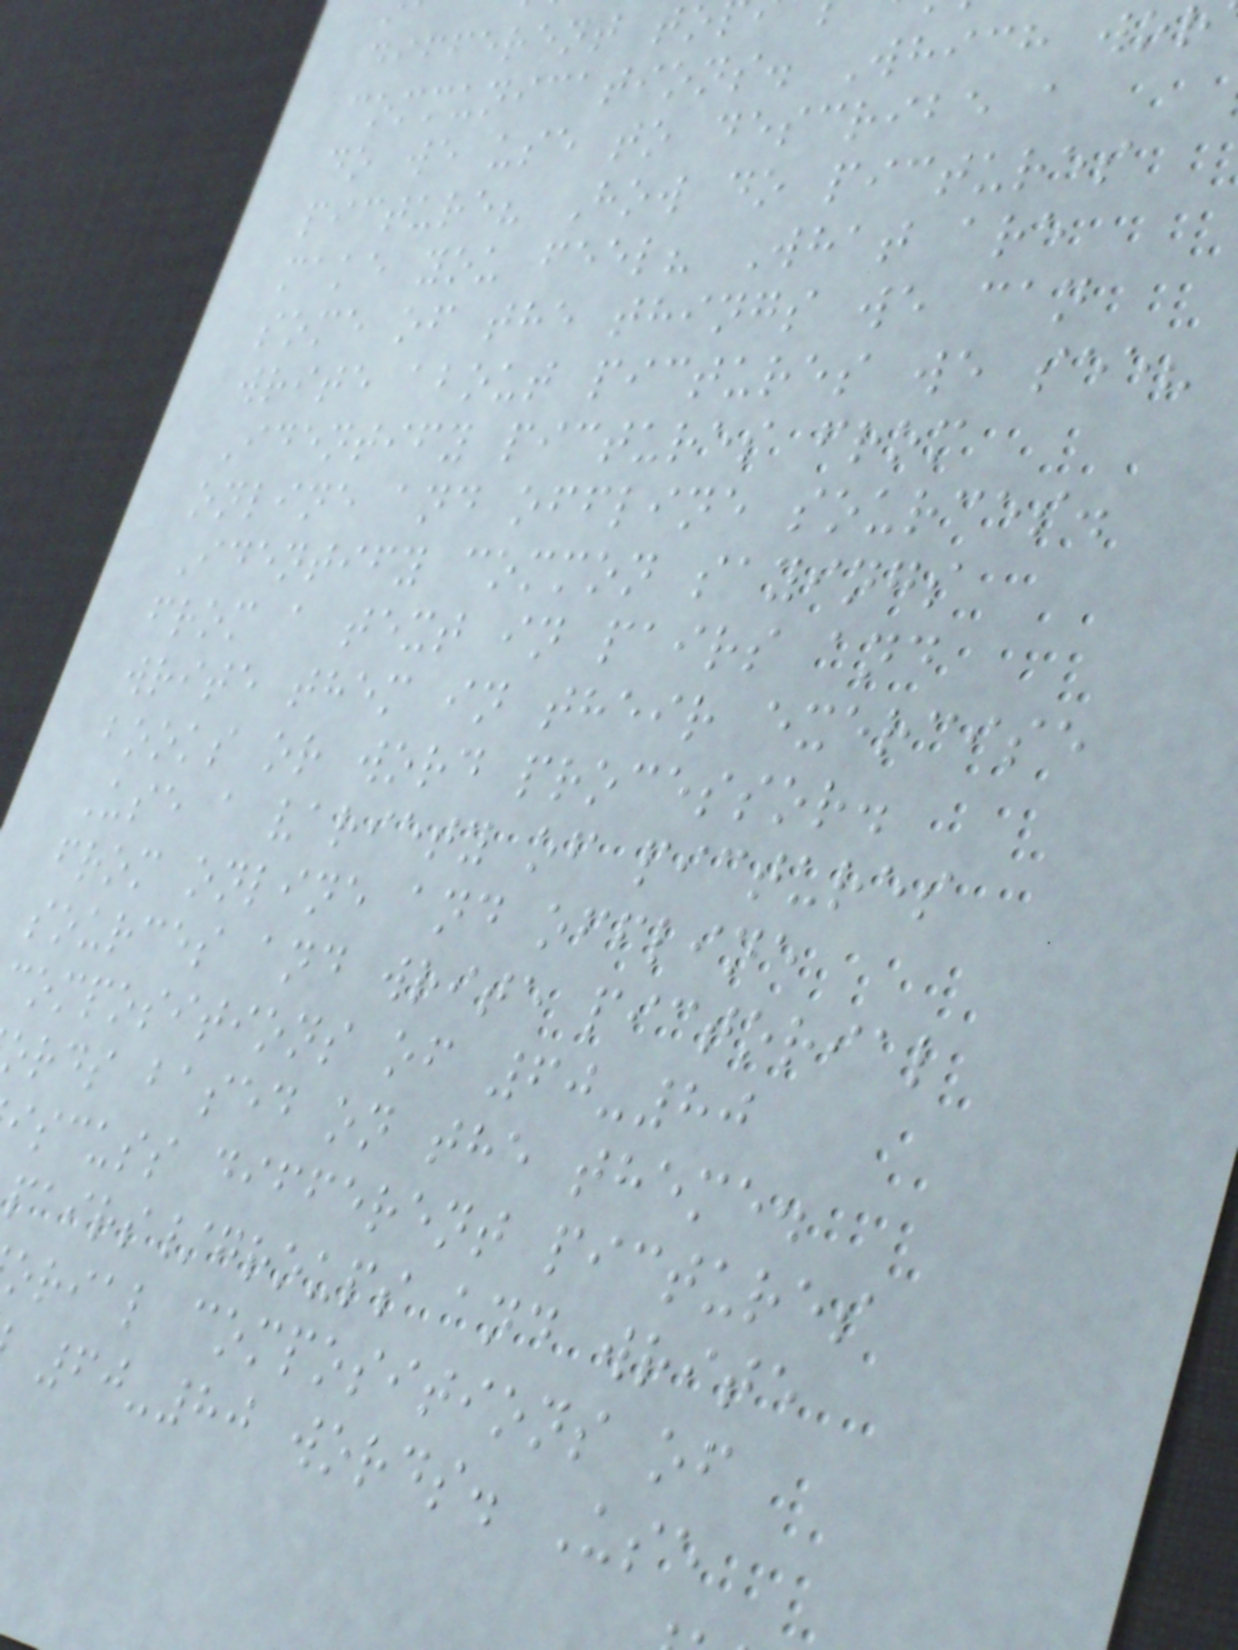different to
communications. Which wor
do we use to describe a
picture? How do pictures
make you feel? What are
some of the things we can
write about pictures we see?
Identify pictures from
online and offline sources.
Identify common sayings
from a text in pairs and
write them in their exercise
books or word processor.
Use a variety of pictures
from online and offline
sources and write pictorial
ompositions of 60-80
ords based on the theme.
iscuss different pictures
pairs/groups and write
orial compositions of
60-80 words. Use
